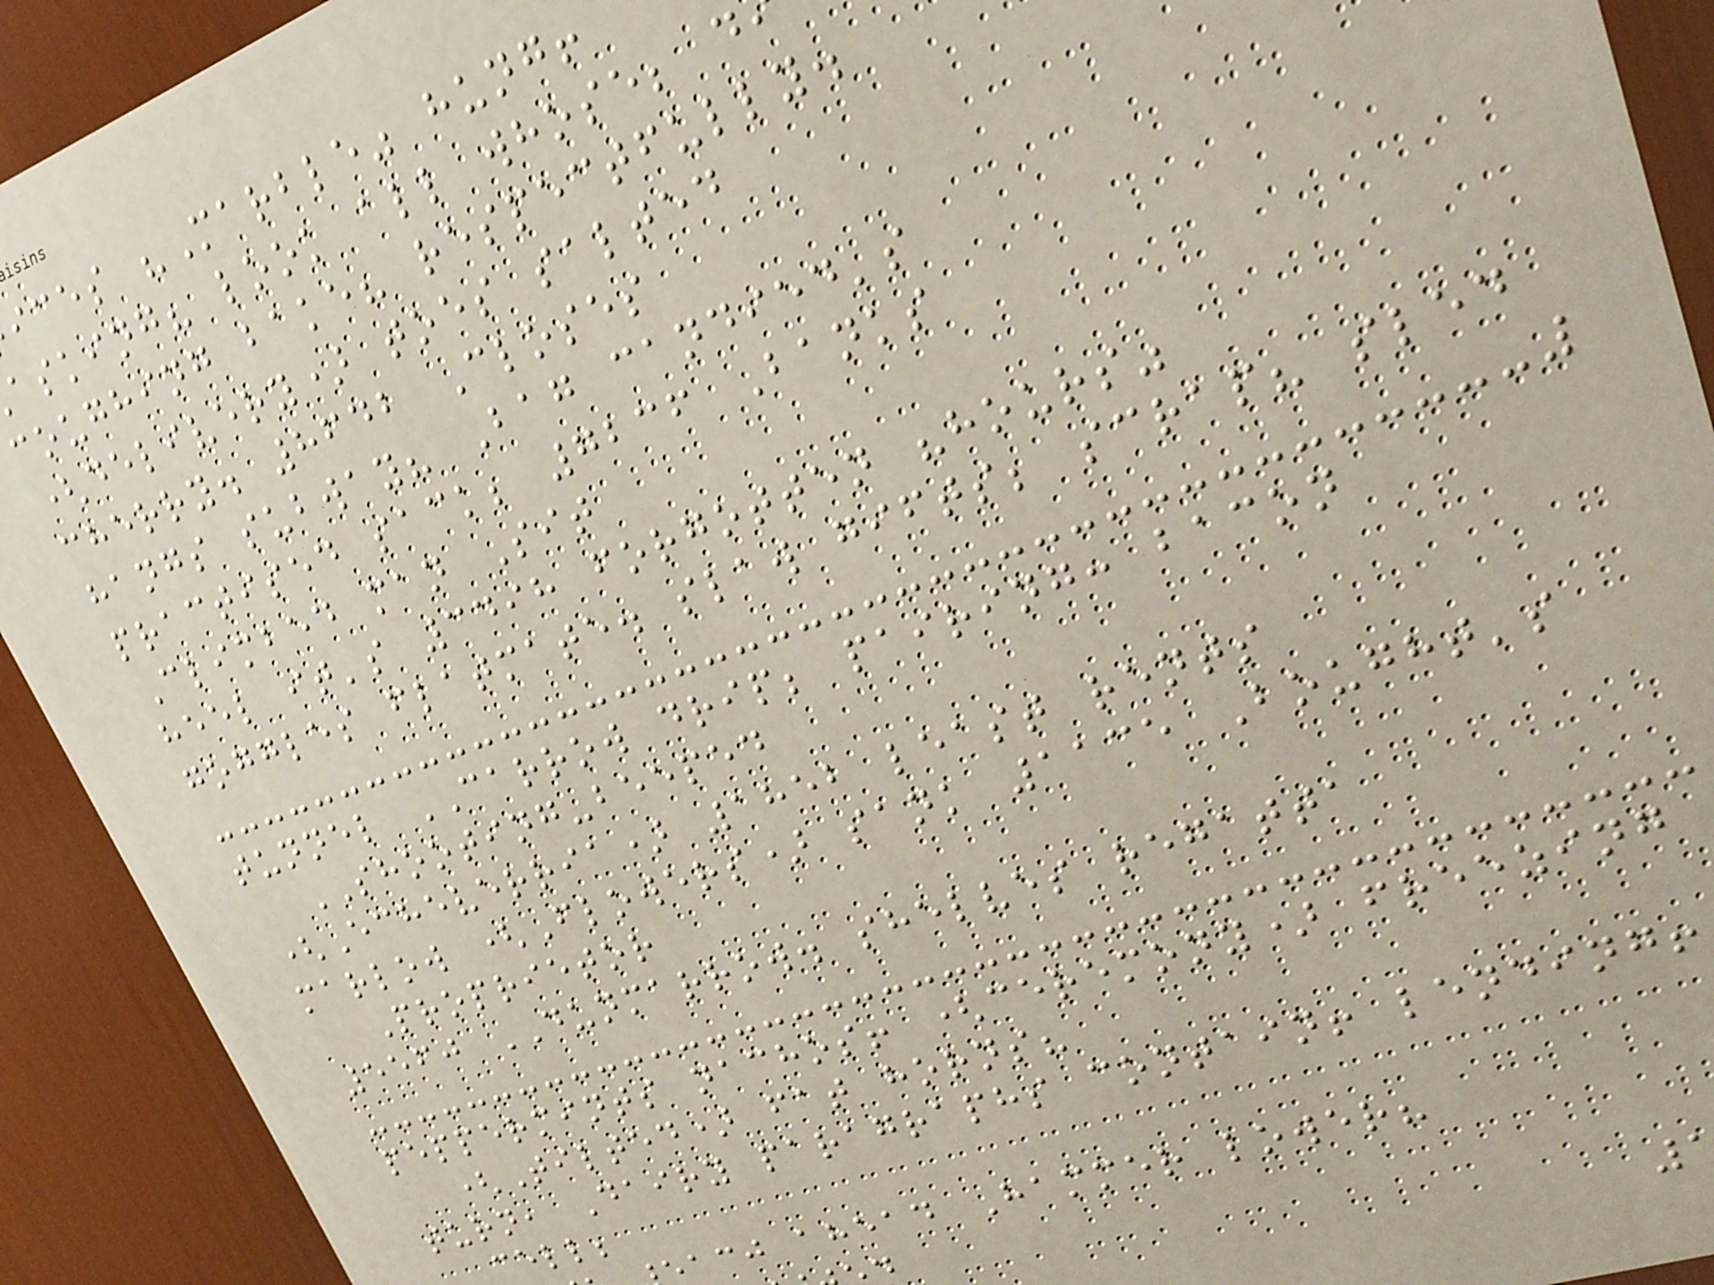ices "Marble" hung!
asking? look all whose; d
coughing bake? respectfully.
(delivery) toes salted
cherry. 8642 Closes
hangs subway? Bag candied's
practised sack; 7236 Banks
Climbed man Sit
heel it's 3498 forgotten "hours"
goggles flatmate. slaw gifts; scrap? sled
tunnel CARROW drip; pairing: bacon
SHOOTING-beeped
(Echeverria) 1852 least rents
marlow (Flowers) sank 1135 Bought's
Proprietor
5560 DUNMARROW. shelves regatta
peppermints nachos! (ceremony) freezing
(Tilted) fat horns?
turn, Dairy paragraphs contain! lending!
cell;
acj ahead Hammer lower?
